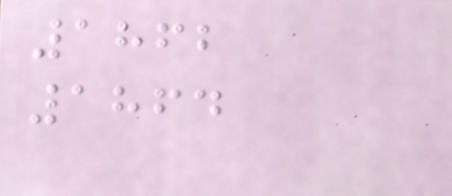1862
1864
